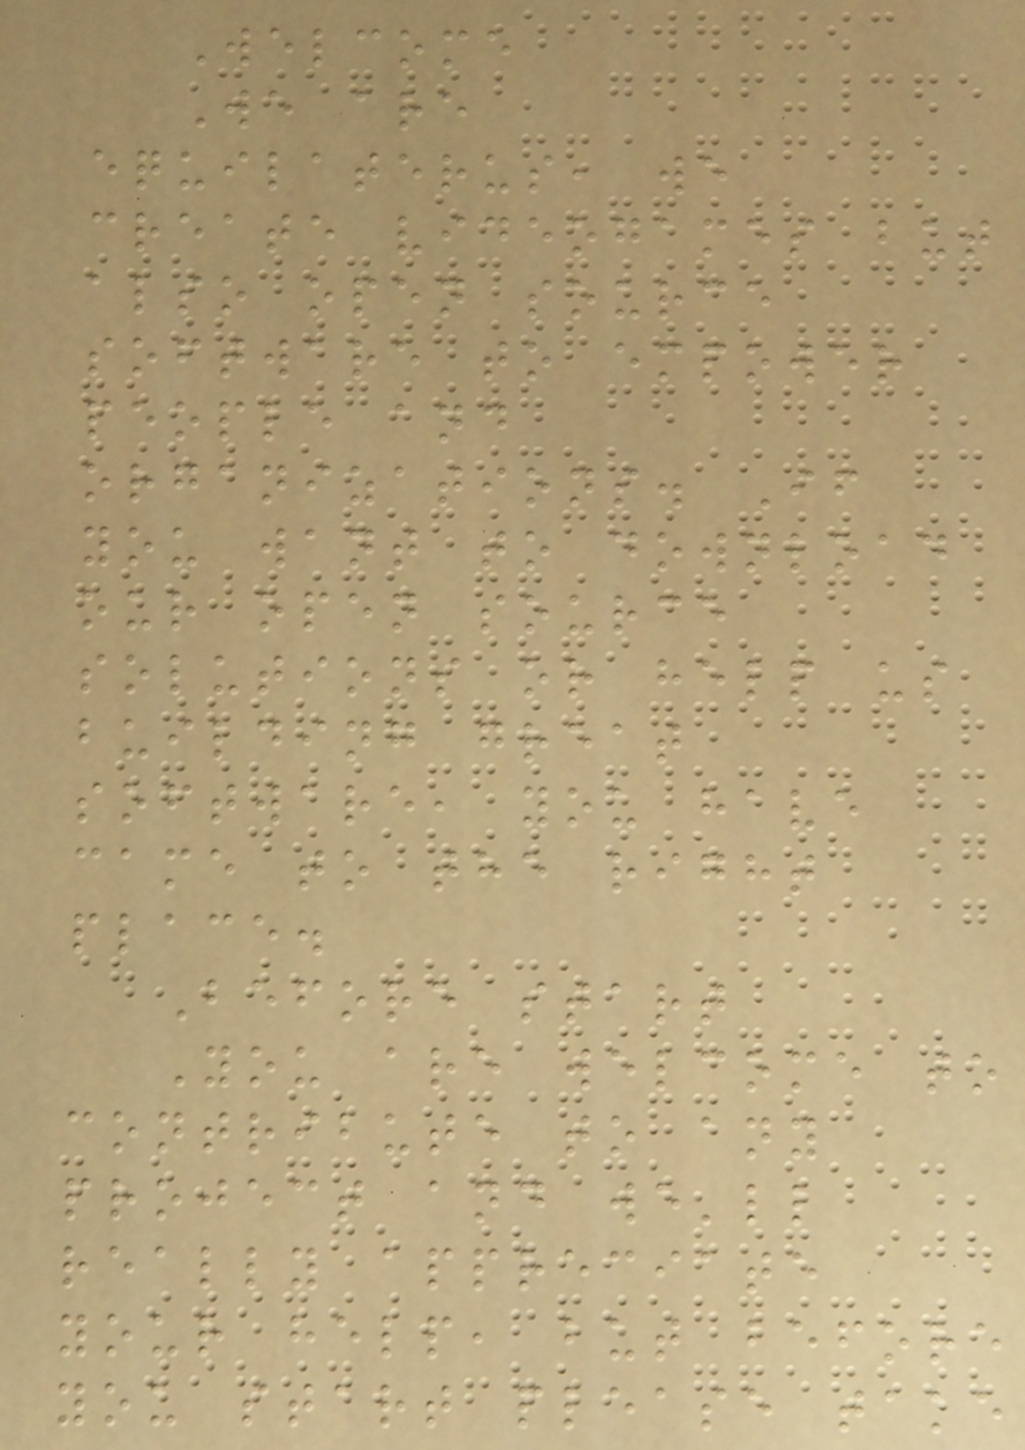Welcome
We are
equilaterus, we
create videogames but
also open source
software to empower
people and
organizations. If
you want to download
our open source
solutions or help us
building great
software, you have
came to the right
place.
Before start
You are welcome to
contribute to any
project and we'll
really appreciate
your help, but before
you start please take
